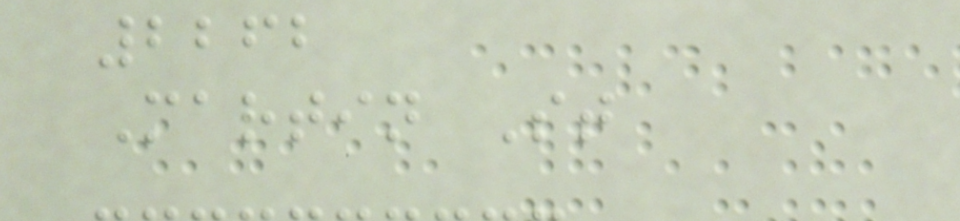2262
Martin St
